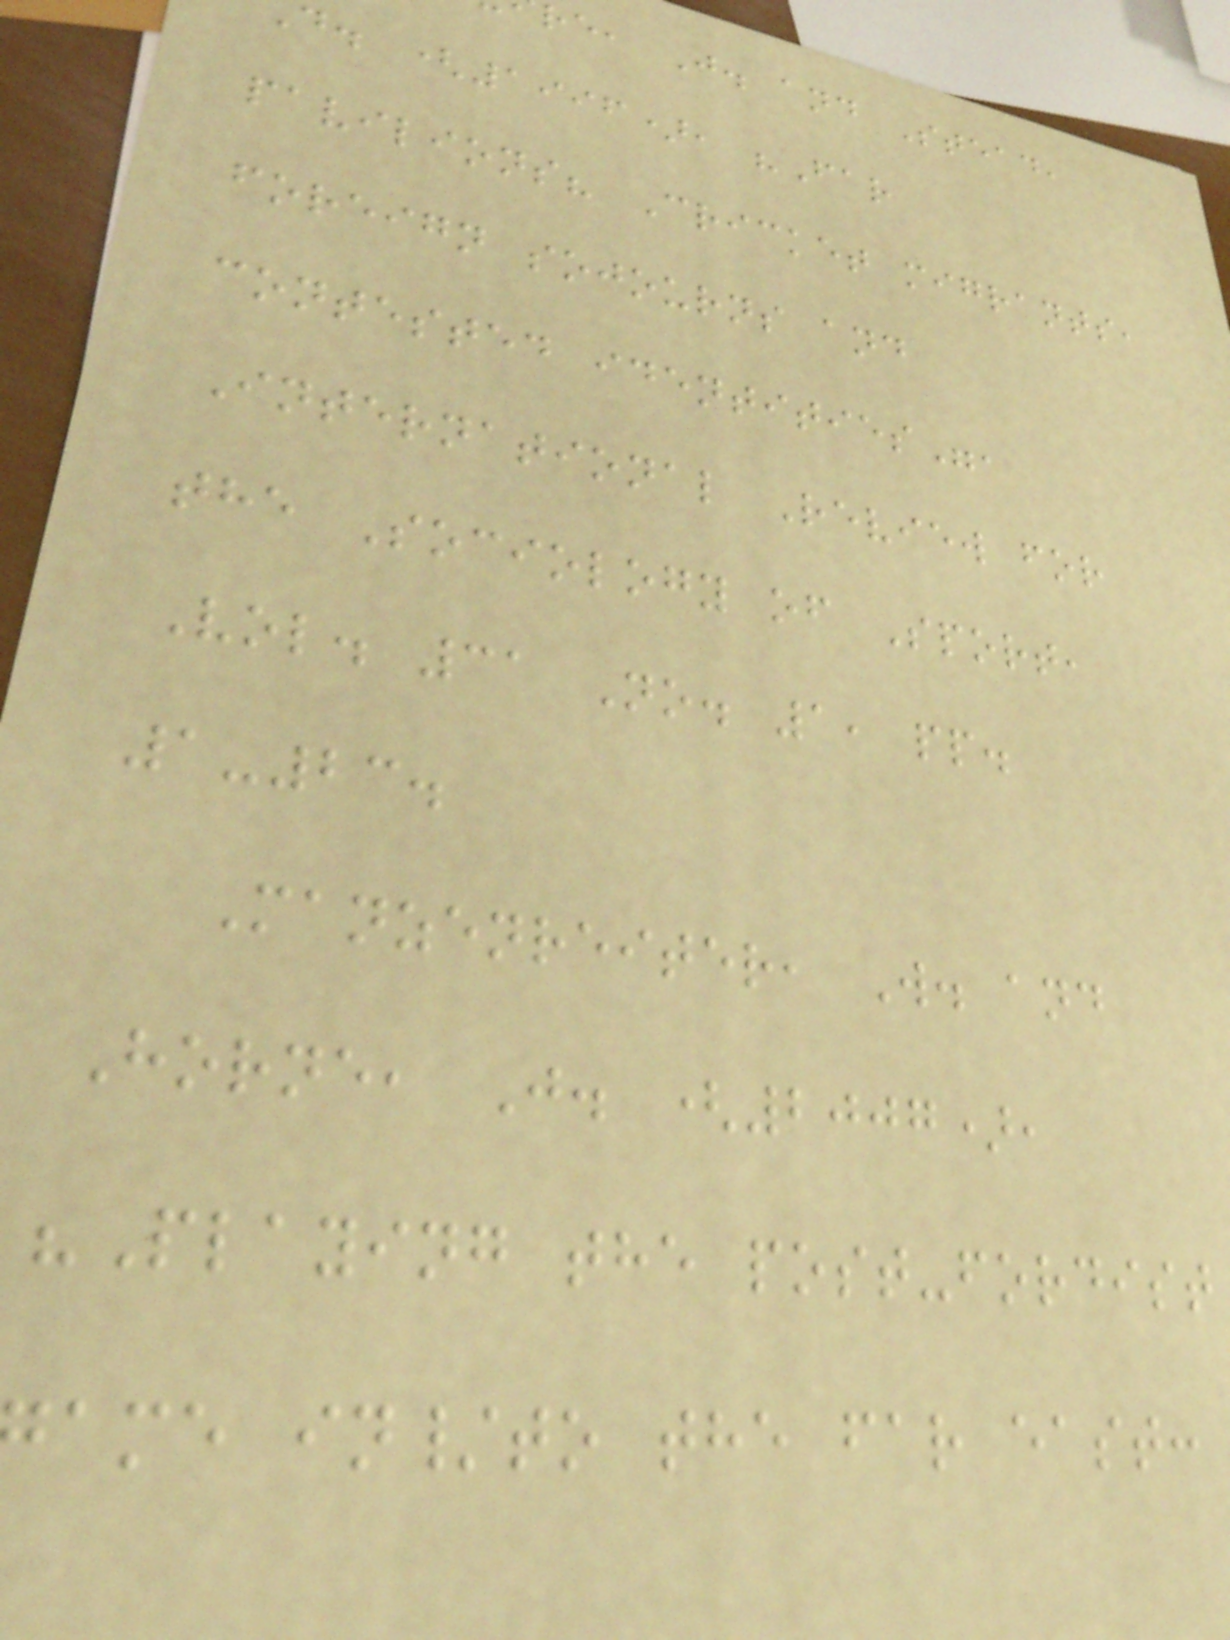re, J. and Stead,
d. (1996), "Far
pavilions? Cricket migrants,
foreign sojourns and
contested identities",
International Review for
the Sociology of Sport,
Vol. 31 No. 1, pp.
1-23.
Manzenreiter, W. and
Horne, J. (2007),
"Playing the post-fordist
ame in/to the far east:
